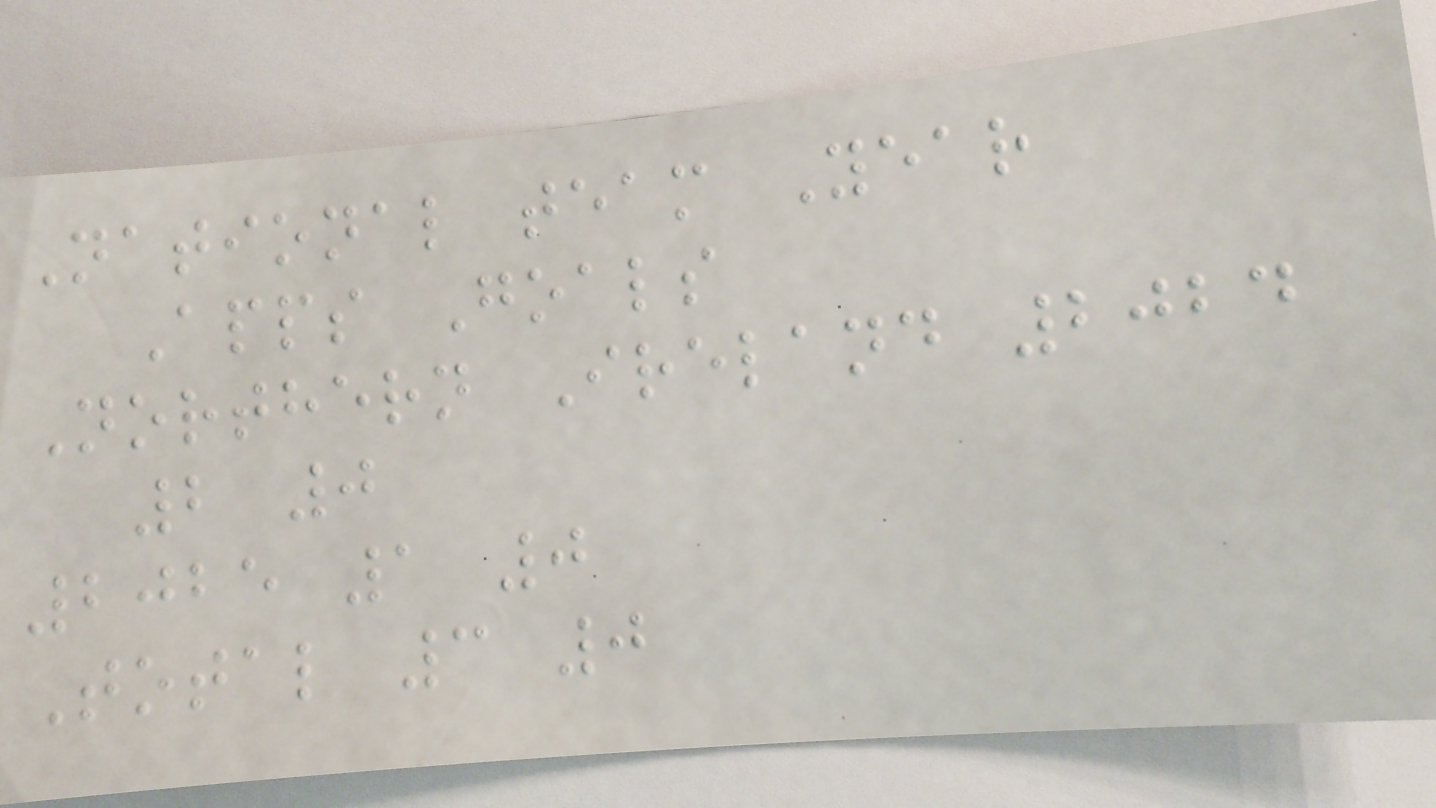National team Year
Apps Goals
Northern Ireland 2024
2 0
2025 1 0
Total 3 0
